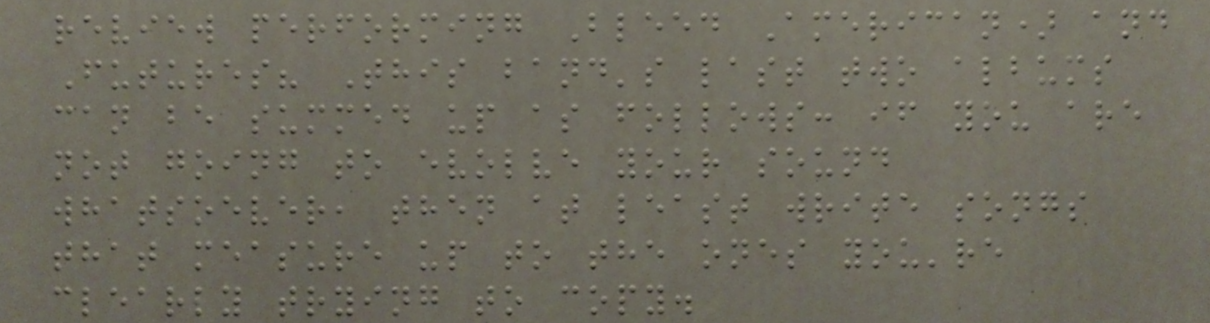review performing Bleed American) and
Futures? This band's last two albums
can be summed up as follows: if you are
not going to evolve your sound
whatsoever, then at least write songs
that measure up to the ones you're
clearly trying to copy.
